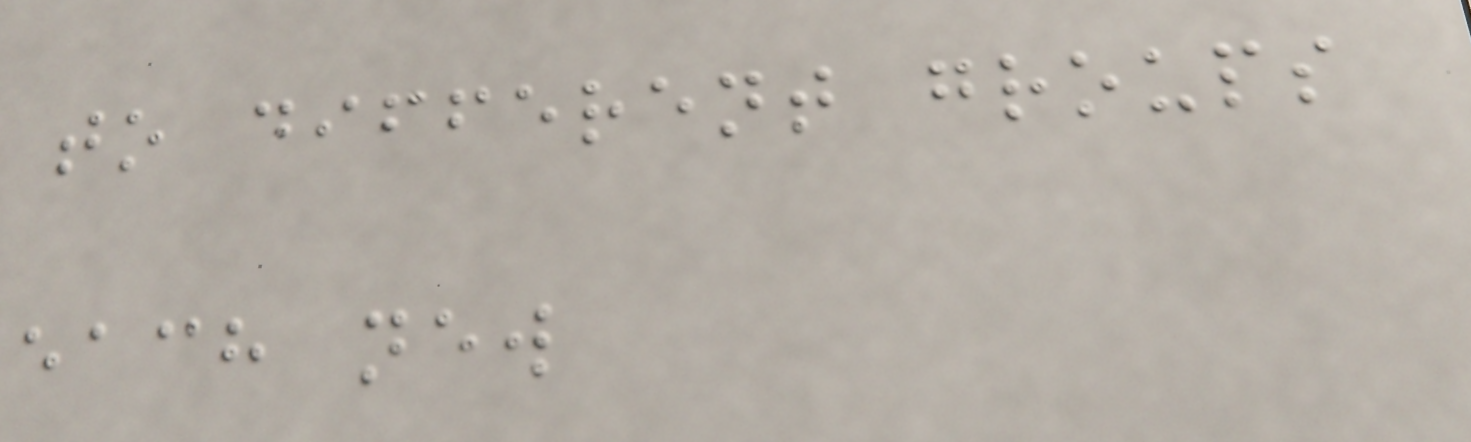to different groups
each new
